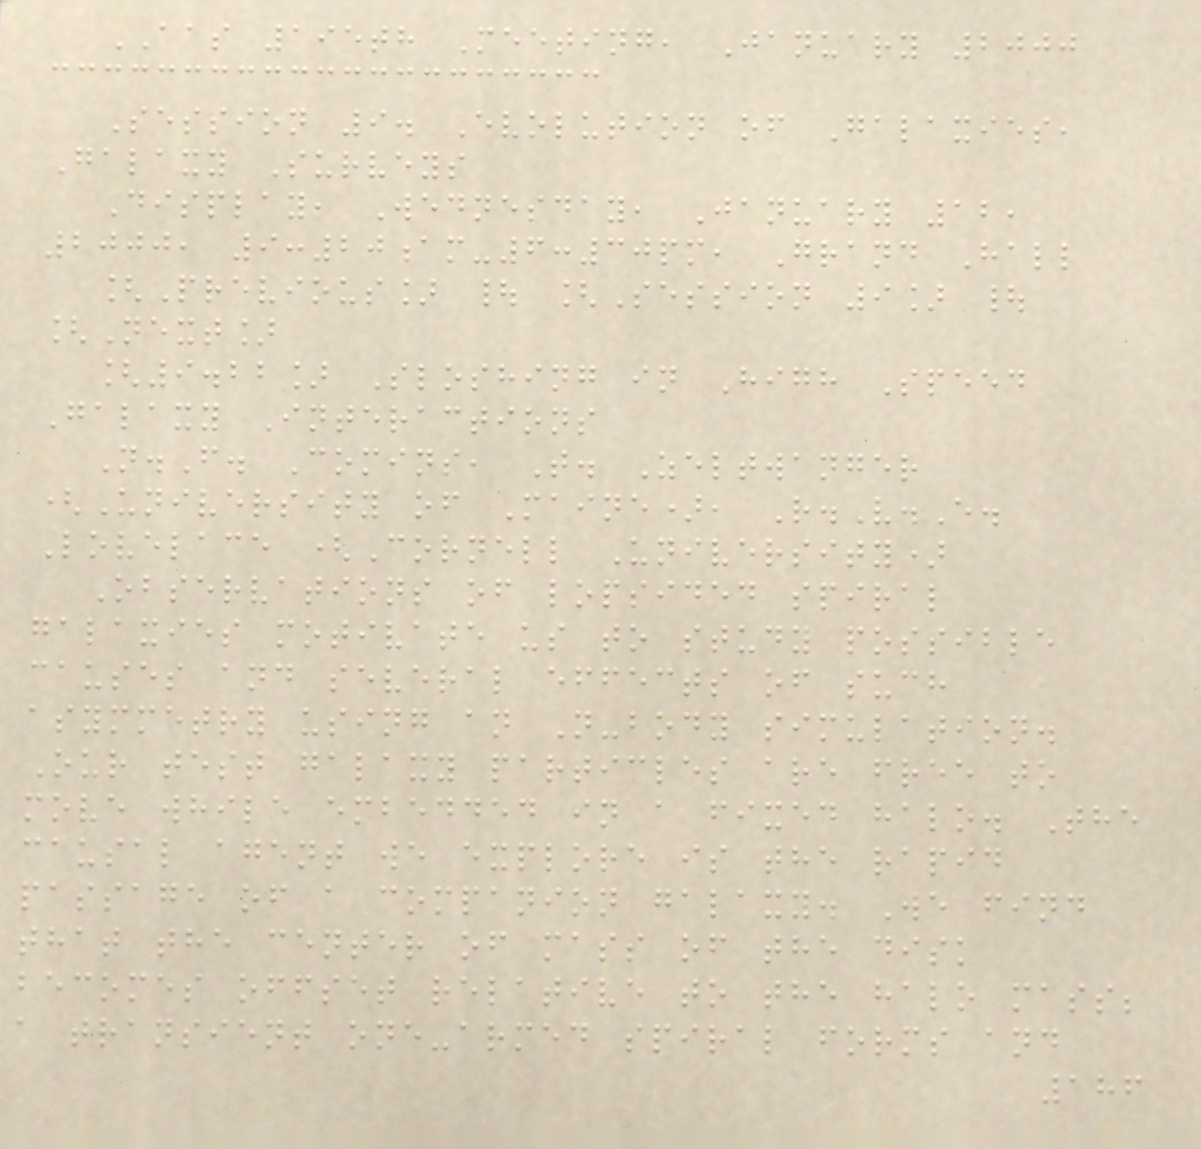AAS 195th Meeting, January 2000
Session 9. Evolution of Galaxies,
Galaxy Surveys
Display, Wednesday, January 12,
2000, 9:20am-6:30pm, Grand Hall
[Previous] | [Session 9] |
[Next]
[9.22] Sloshing in High Speed
Galaxy Interactions
N.F. Comins, T. Zeltwanger
(University of Maine), R.V.E.
Lovelace (Cornell University)
Observations of lopsided spiral
galaxies motivate us to study possible
causes and several effects of such
asymmetry using an N-body simulation.
Our test galaxy particles are free to
move while embedded in a fixed halo. The
causal agent we explore is the rapid
passage of a companion galaxy. We find
that the center of mass of the disk
becomes offset relative to the halo mass;
a transient one-armed spiral forms and
186
